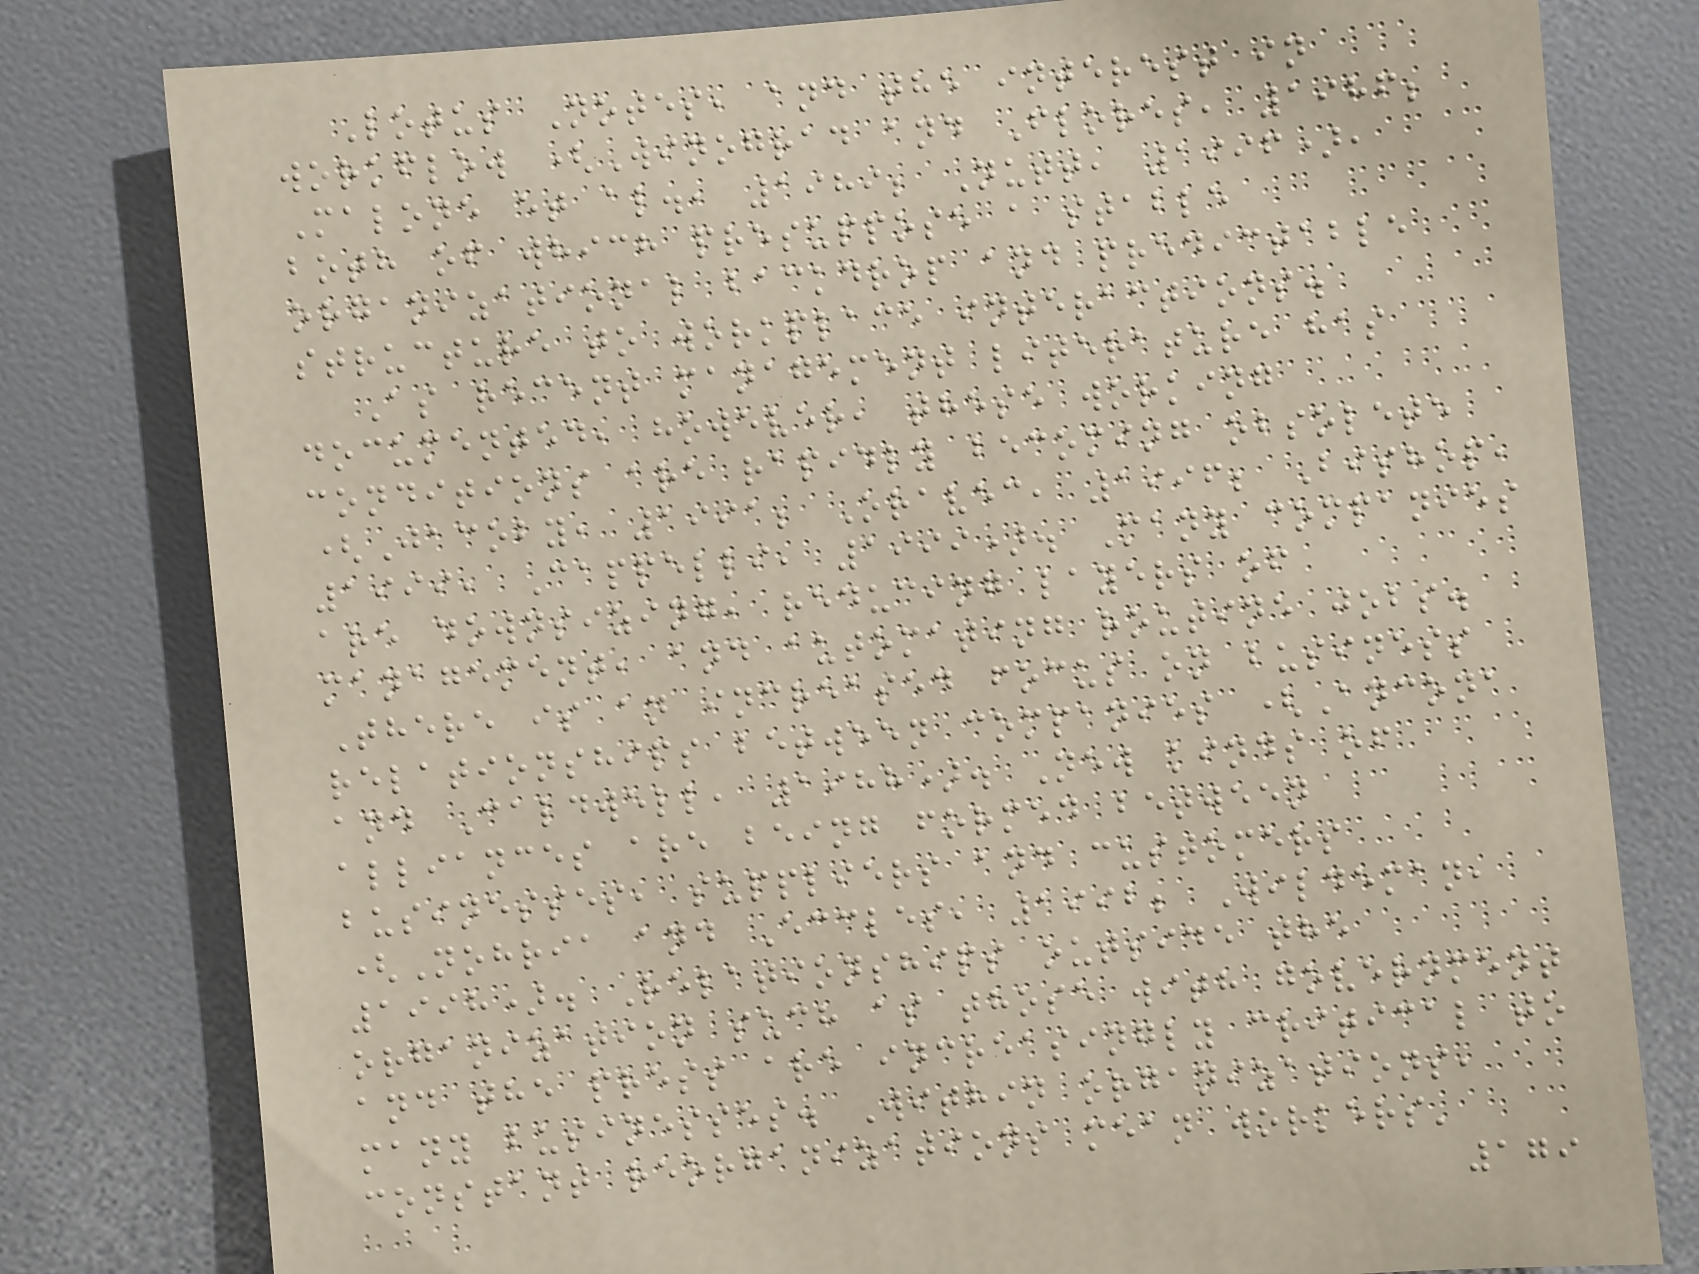Lotus Notes, and the interest in
workflow (Winograd and Flores, 1986;
Malone et al., 1989; Nutt, 1996),
both of which presuppose a stable
organizational backdrop and predictable
structure to workplace interactions.
As recent management literature has
documented, however, these working
conditions are rapidly becoming obsolete
(Jacoby, 1991; Oravec, 1996; Bishop,
1999, Cappelli, 1999). Many companies
are downsizing, reducing layers of
management, and automating routine jobs.
There is an increased focus on business
relationships between companies (Ancona
and Caldwell, 1988). New kinds of
alliances are being formed between
businesses, suppliers and customers
(Nohria and Eccles, 1992; Wildeman,
1998). Relationships outside the
organization such as those with government
and the press are increasingly critical to
many businesses. Within organizations,
constant reorganizations mean workers'
179
